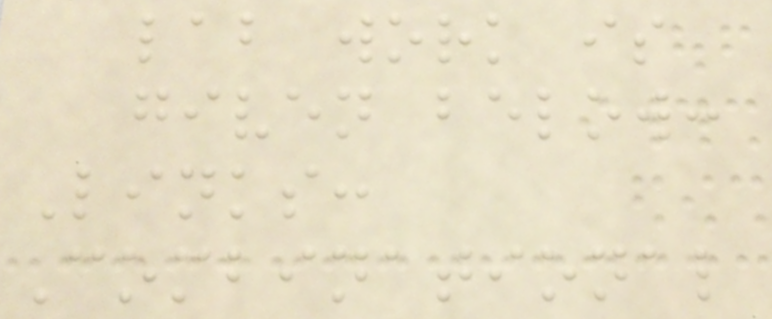lab work is
given below:
Links:
Combinational
